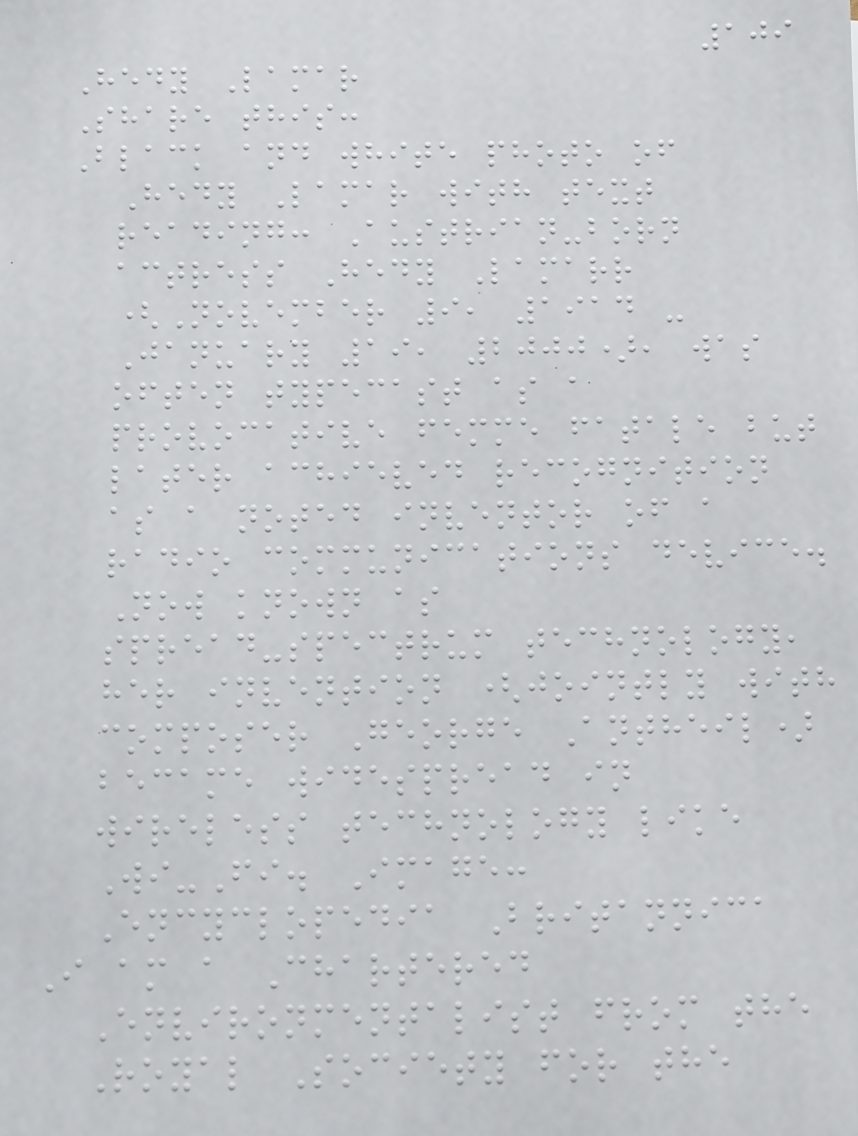109
Hedy Lamar
Share this:
Black and white photo of
Hedy Lamar with text
reading: Austrian-born
actress Hedy Lamarr
(November 9, 1914 -
January 19, 2000), was
often typecast as a
provocative femme fatale but
later achieved recognition
as a noted inventor of a
radio communications device.
Now known as
spread-spectrum technology,
her invention (jointly with
composer George Antheil)
became widespread in
wireless technology like
Wi-Fi. Image:
Encyclopedia Britannica
I am a Chartered
Environmentalist from the
Royal Society for the
